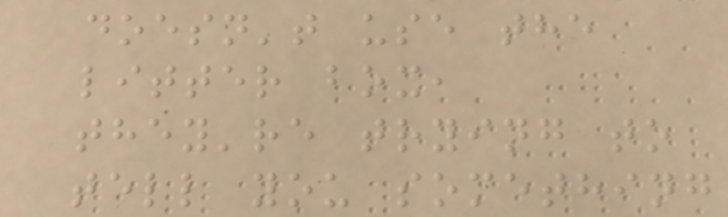doesn't use the
litter box,
they're trying to
tell you something
